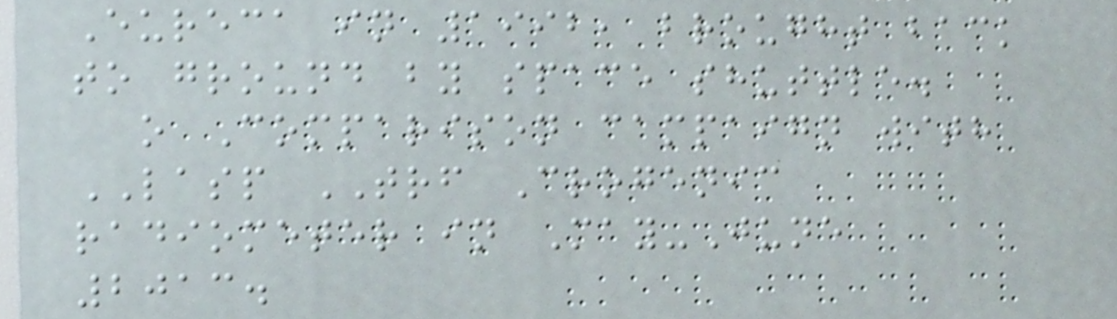Eureca in 1992, brought back
to ground by space shuttle.
o Comparison campaign with
LASP TRF Crogenic
radiometer in May-June
2013.
